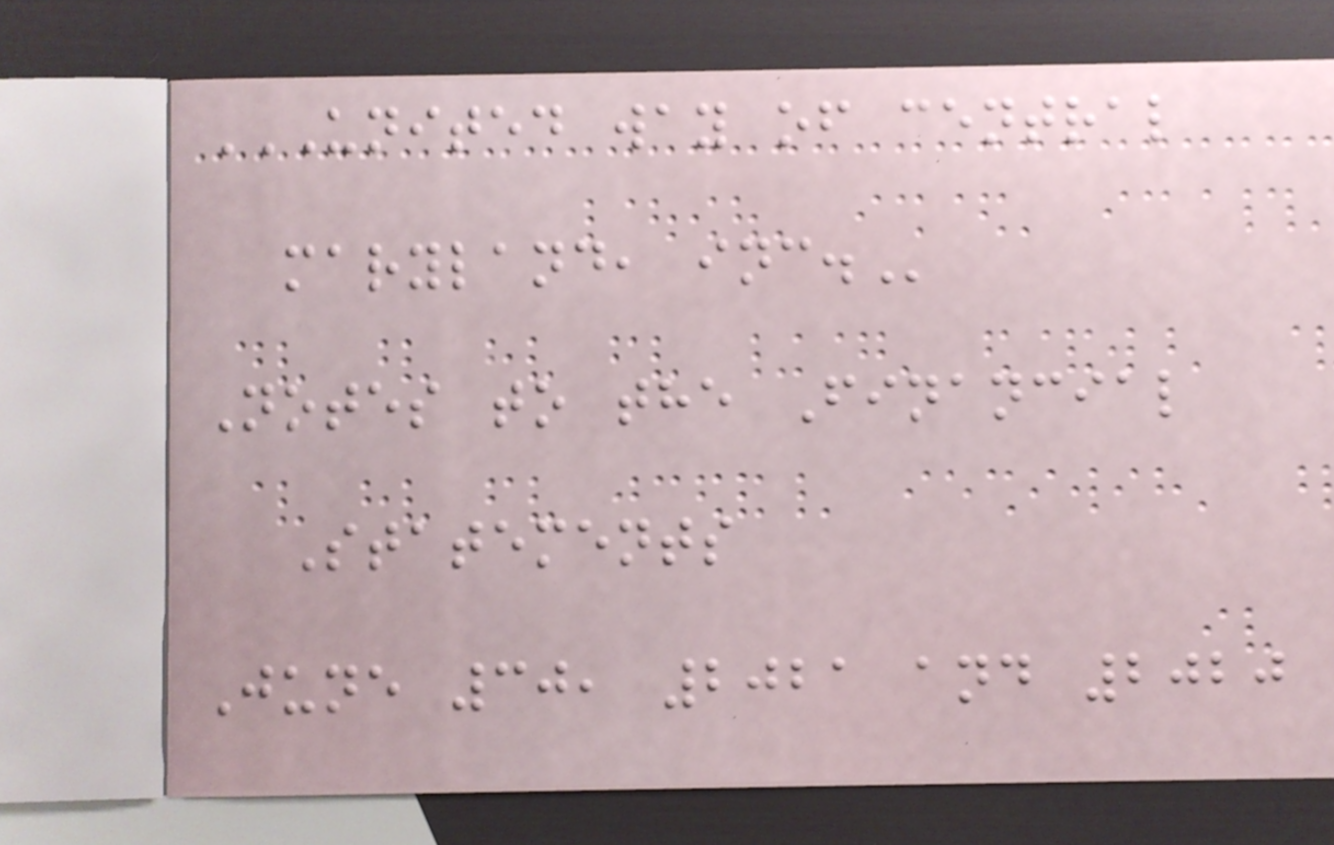UNITED WAY OF CENTRAL
MARYLAND, INC.
Notes to the Financial
Statements
June 30, 2021 and 2020
